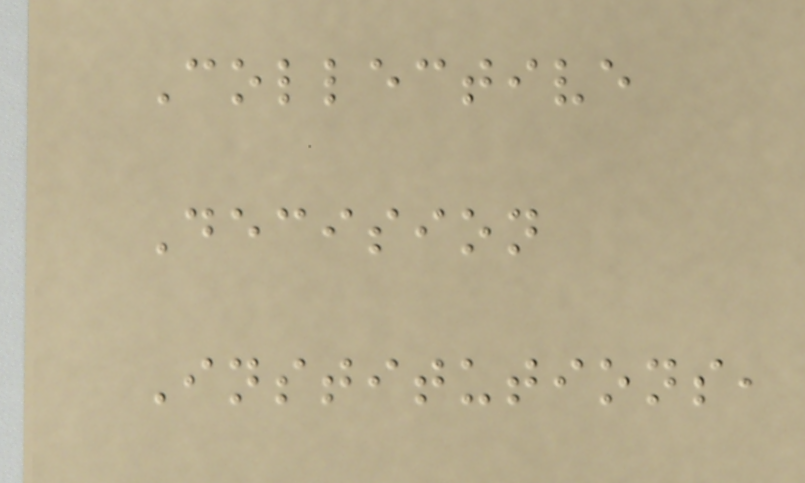Collective
Decision
Institutions,
